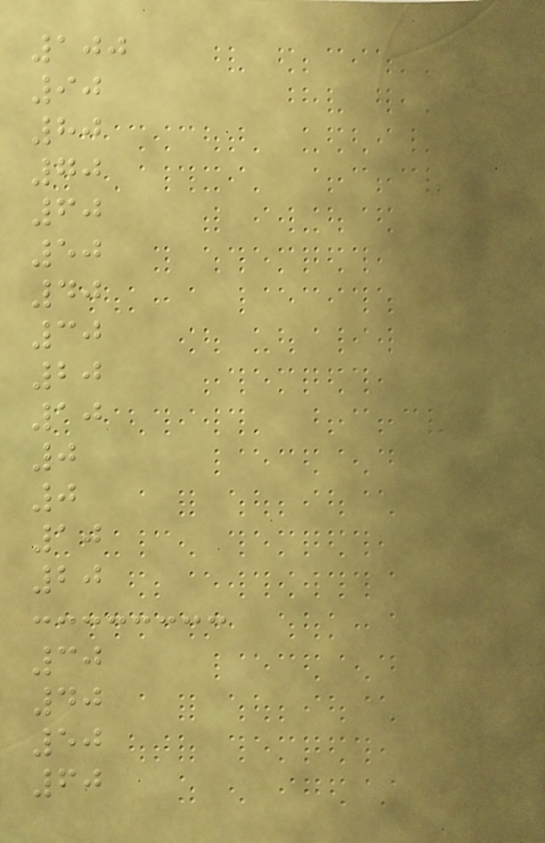100
90
80
70
60
50
40
30
20
10
0
0
10
20
30
40
50
60
